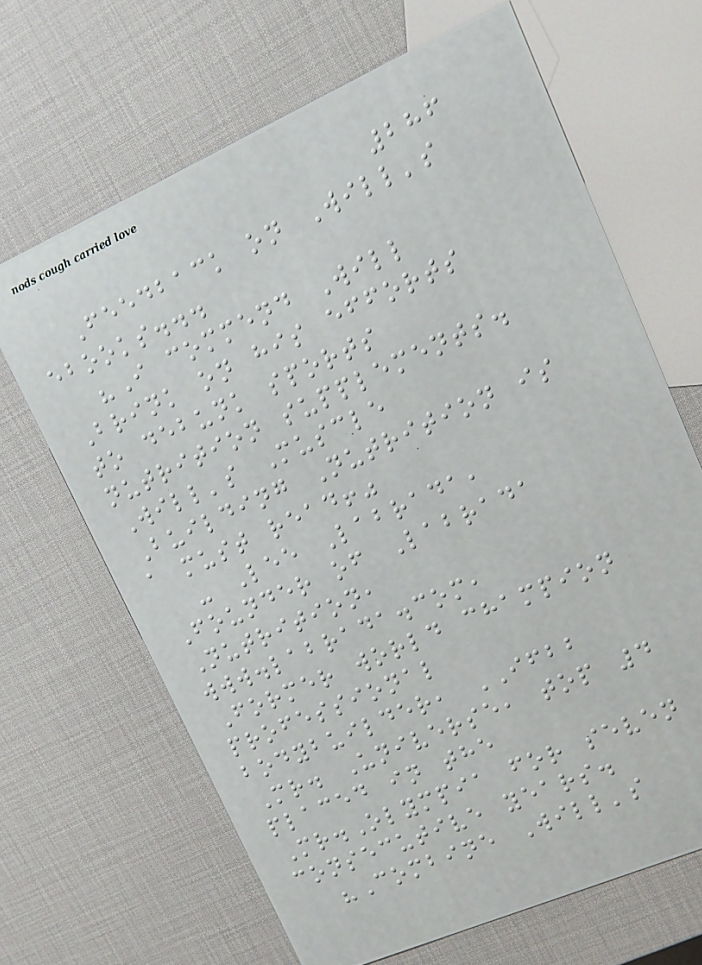286
Feedback on Will's
ebooks...
"I commend Will
Brink on his efforts
to debunk sports
nutrition supplements.
Will's Muscle
Building Nutrition is
a must read!"
- Lee Labrada,
Founder of Labrada
Nutrition,
www.labrada.com,
Former world champion
professional
bodybuilder, IFBB
Mr. Universe, top 4
placed in the
Mr.Olympia for seven
consecutive years.
"Combine Will's
